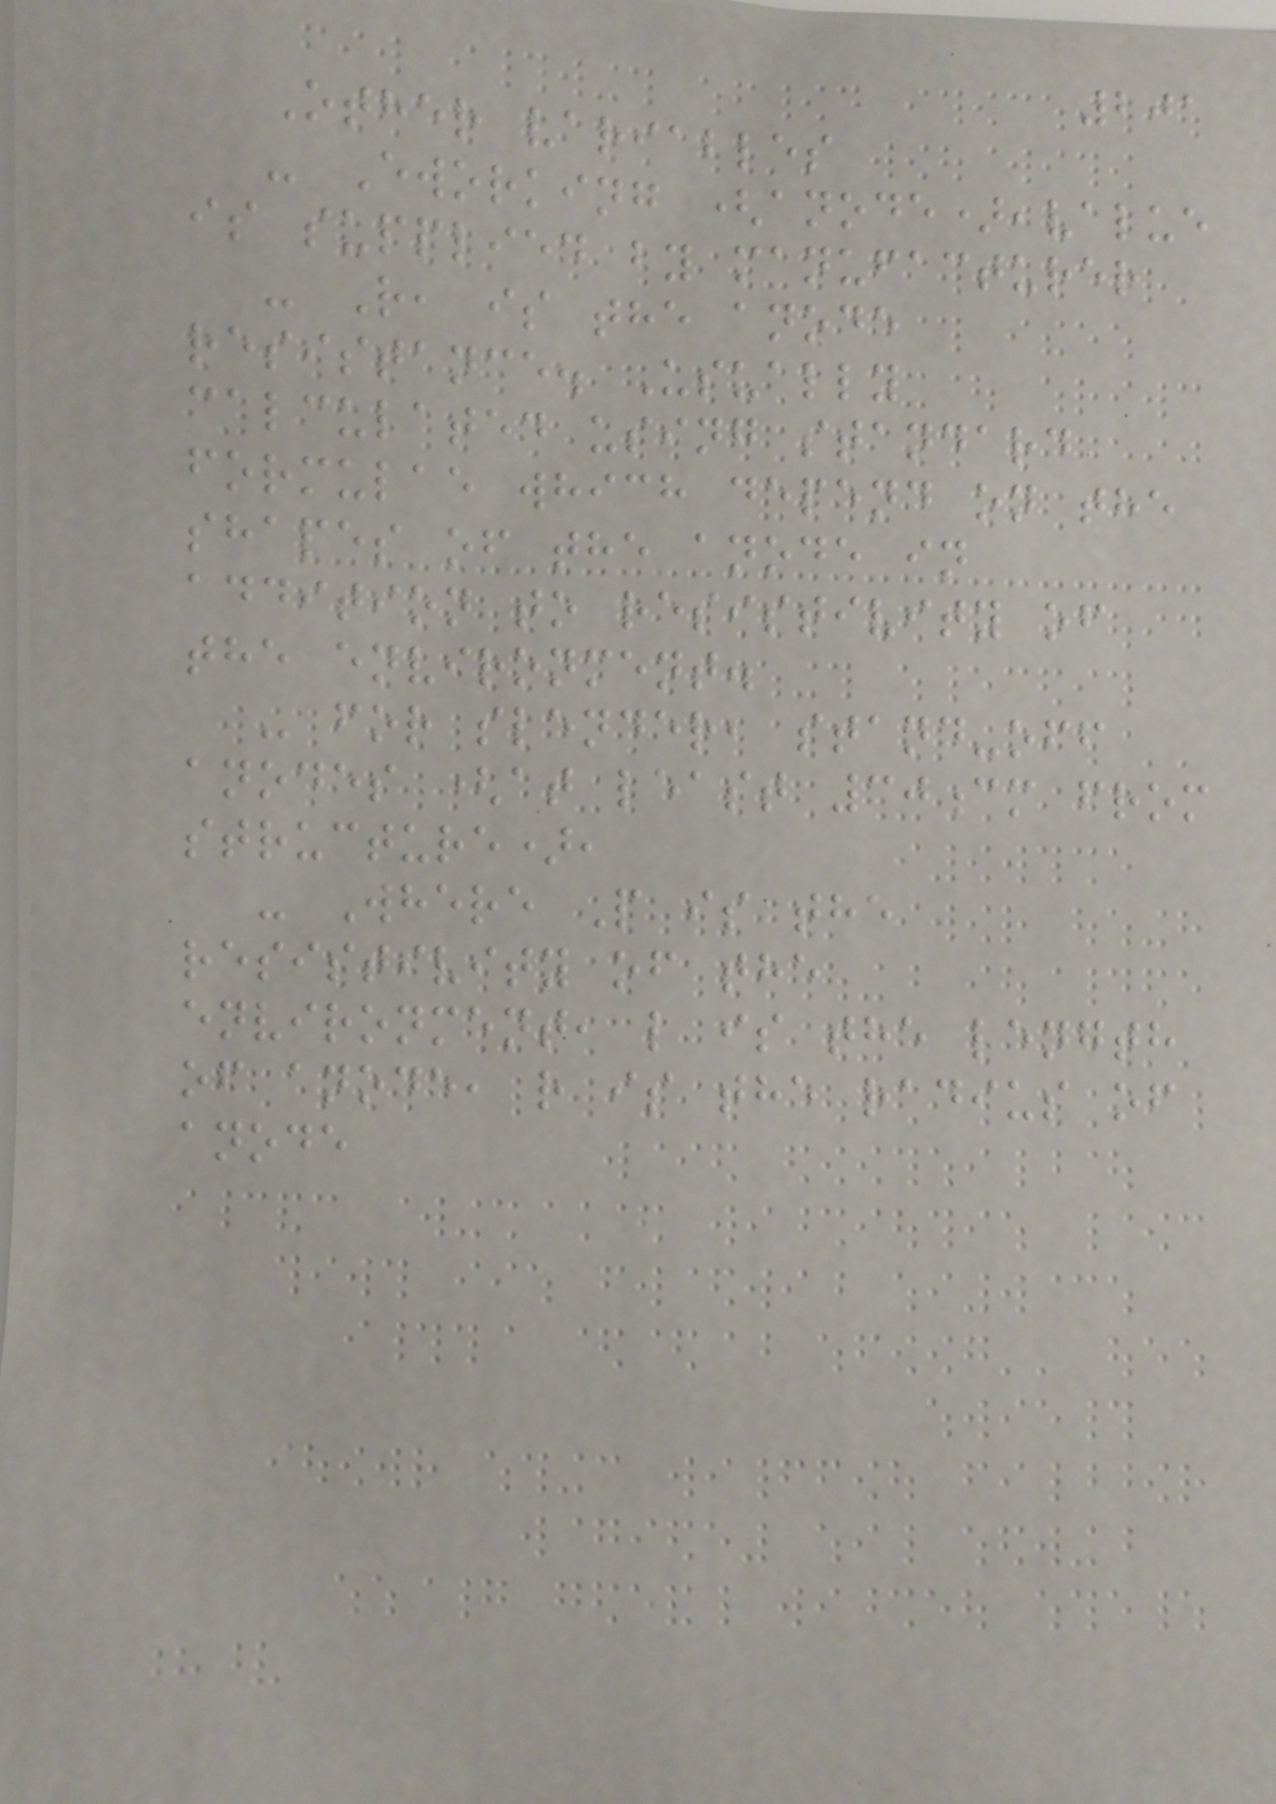201
Other variables
- Eworking (anode),value
is supplied by manufacturer
- R, is the anode
resistance. Usually
calculated using standard
formulae which depend on the
shapes of the anode in
addition to resistivity of
the environment.
- for slender, stand-off
anodes (at least 30cm from
structure),
- Where P is the
resistivity of the
environment, l is the length
of anode, r is the radius of
anode
